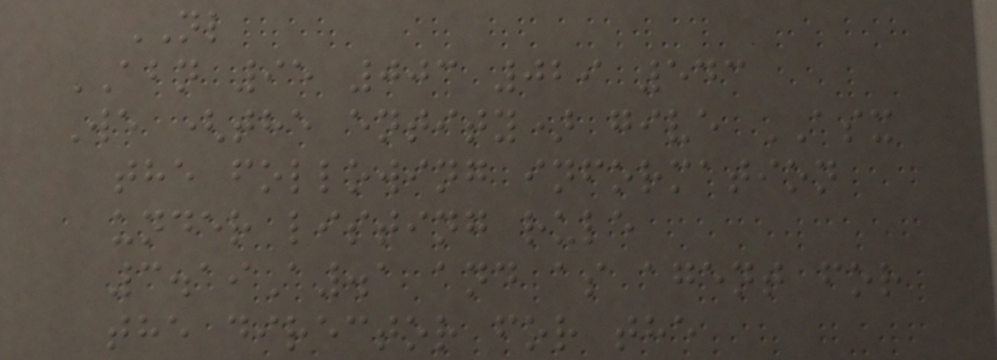NL
ABN 95 003 029 543
We (the entity) give ASX
the following information
under listing rule
3.19A.1 and as agent for
the director for the
